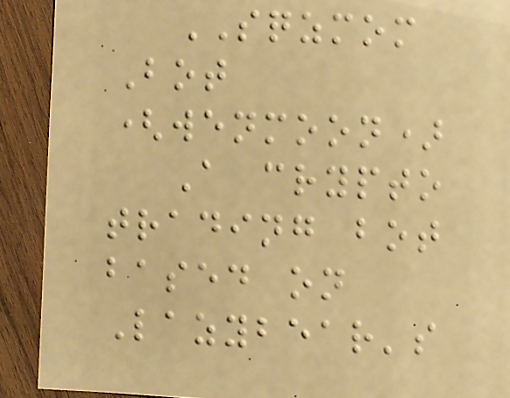SQZMOM
Bot
(wenmoon)
A crypto
trading bot
based on
Lazybear's
